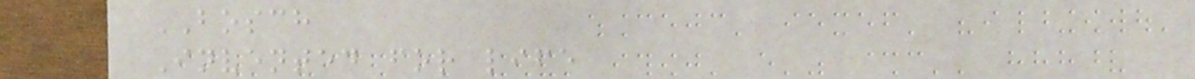BOSCH
Invented for life
